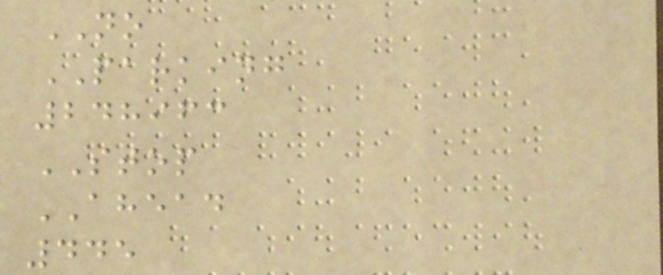NO
PARKING
248963
STOP
AHEAD
445
